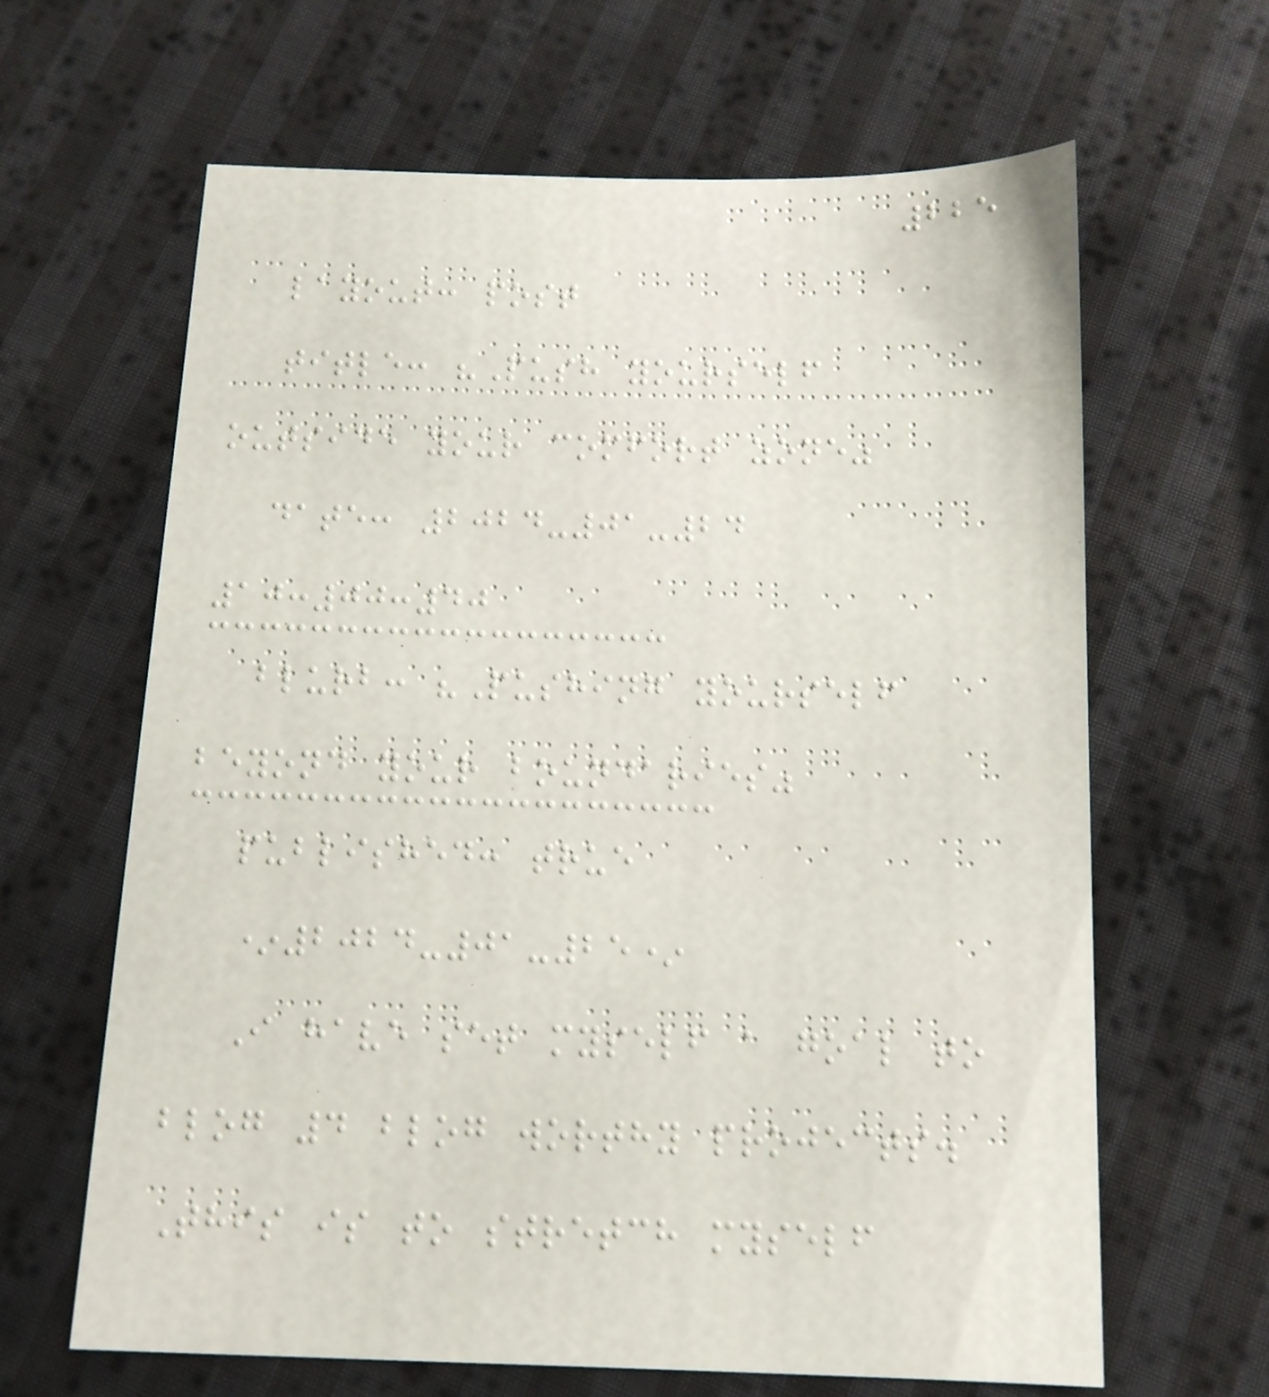225
layout: post
title: "Push yourself
outside your comfort zone"
date: 2024-01-24
10:00:40
blurb: "Pushing yourself
beyond your boundaries"
published: true
*2024-01-25*
I have set myself a goal to
blog 4 blog worthy projects.
This is to stretch myself
